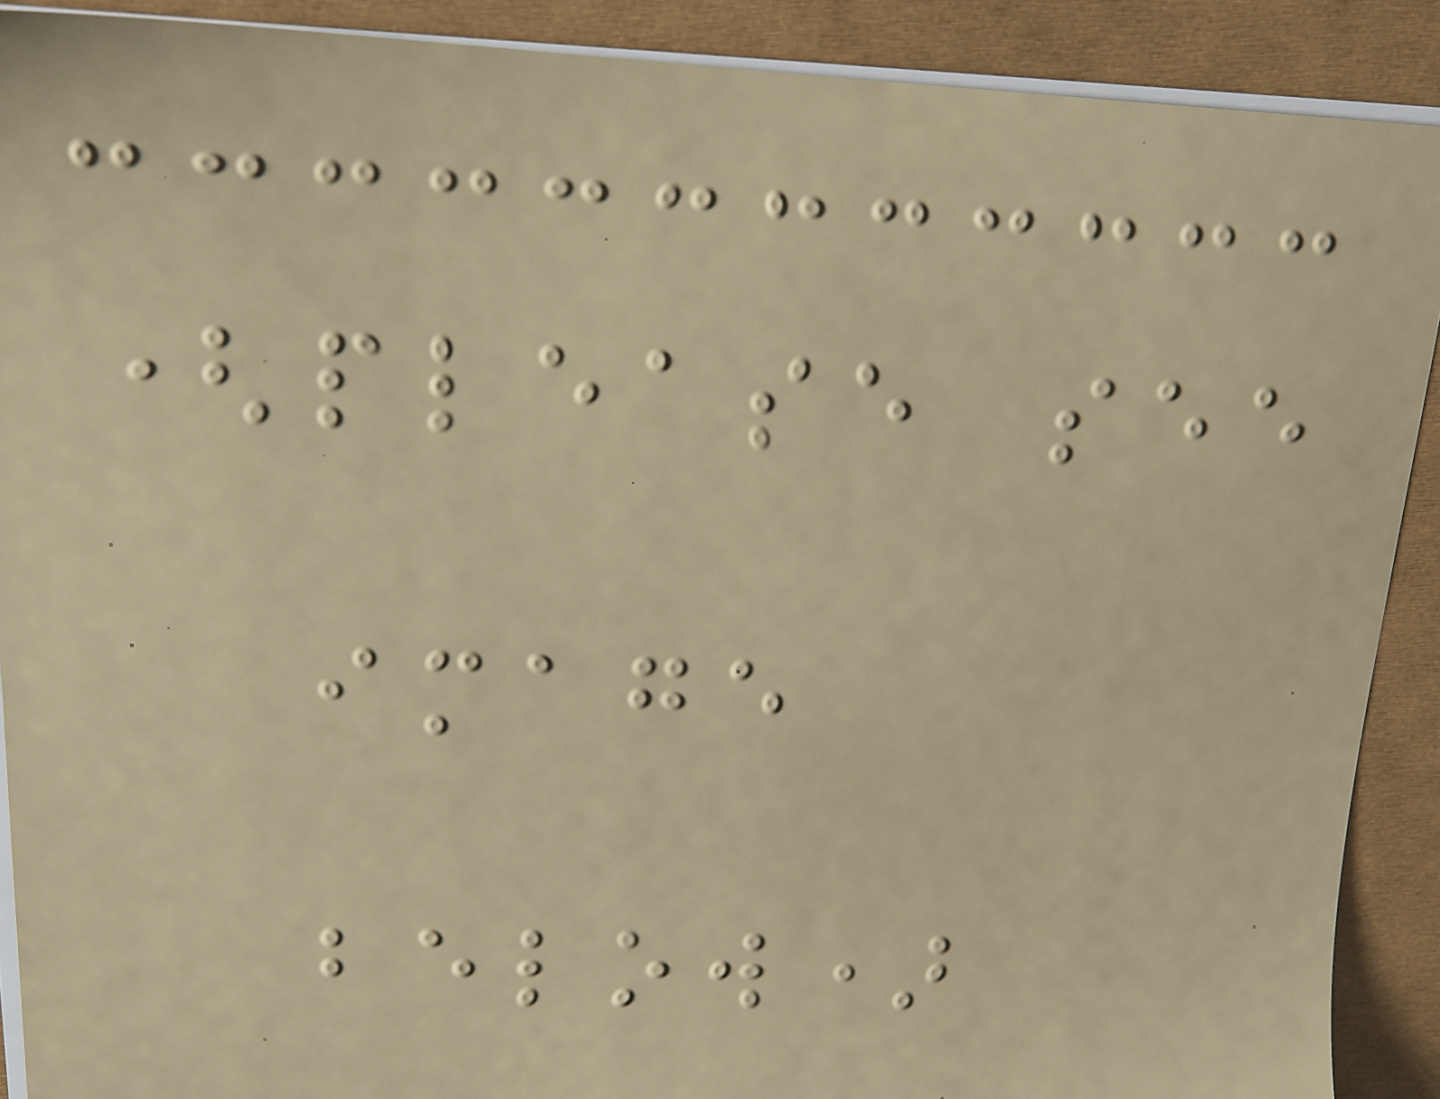(please see
image
below)
